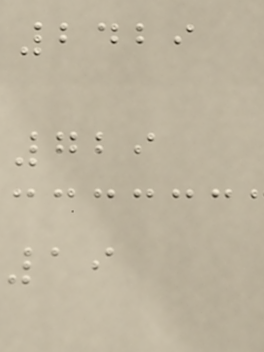2429
729
19
